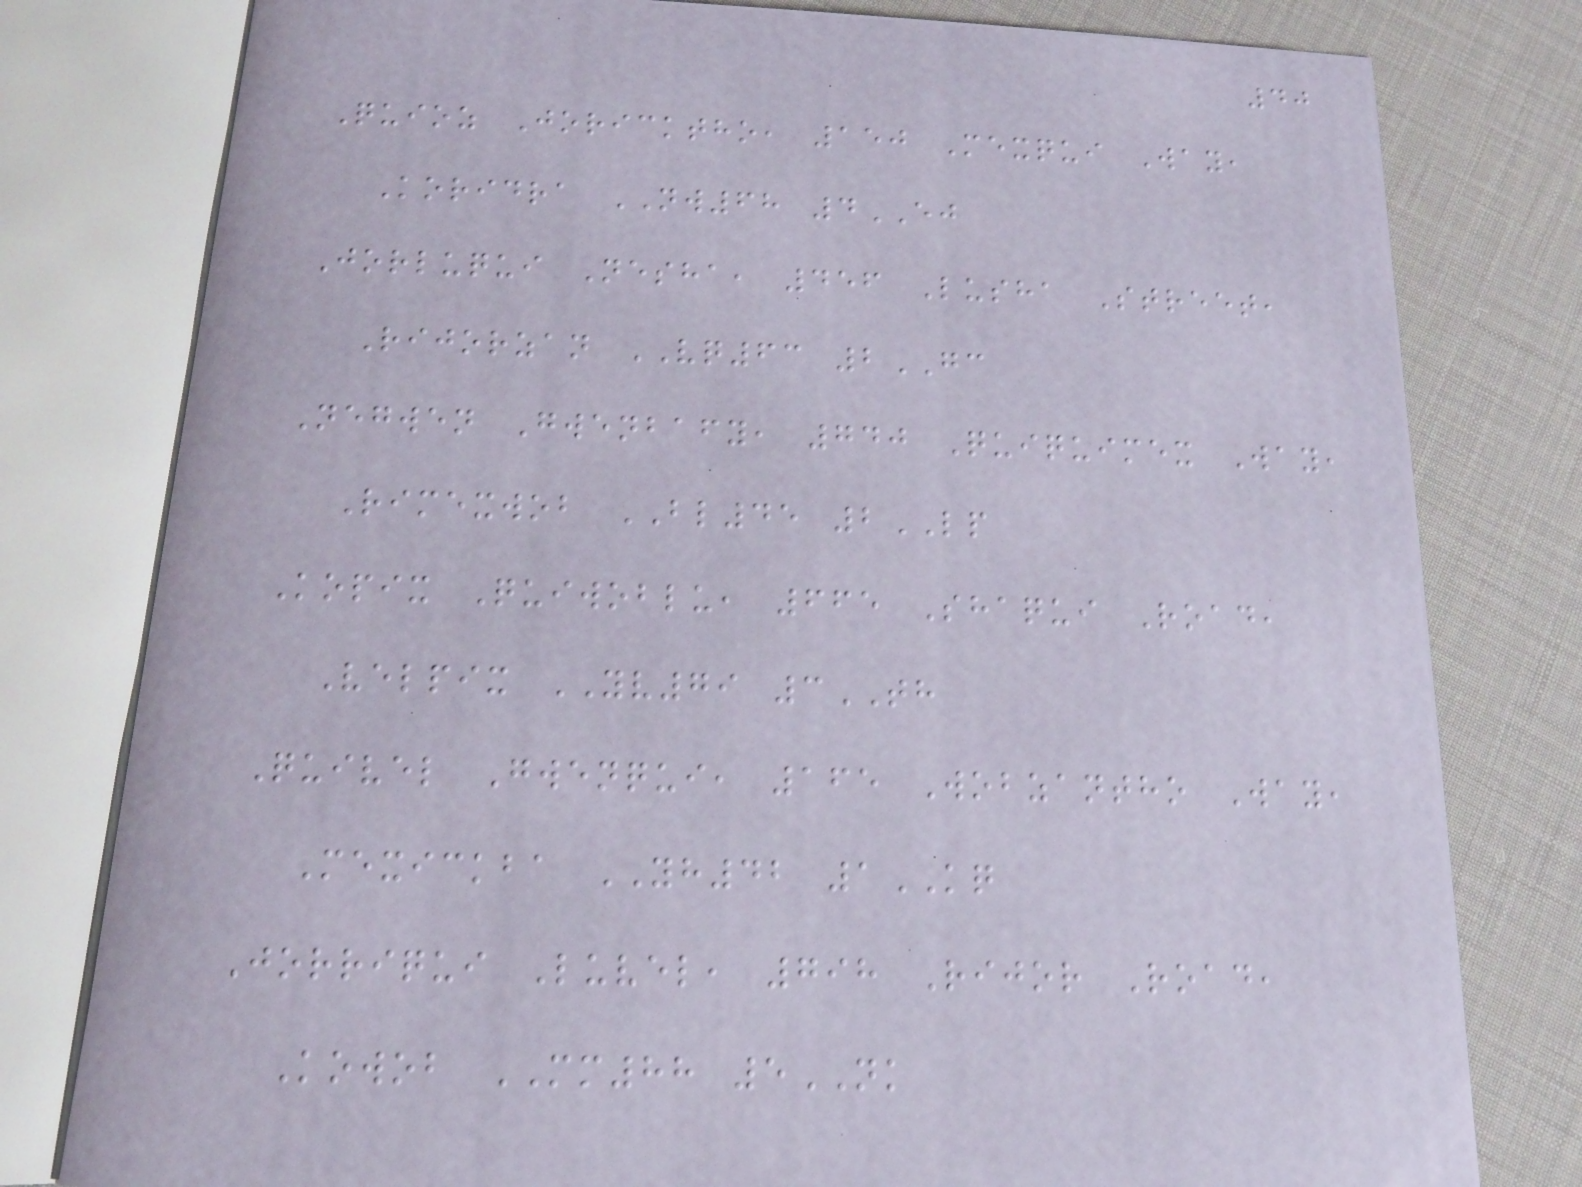40
Quioz Joricktho, 150 Mexqui Way,
Koridra NW68 4EJ
Jorluqui Nesha, 456 Lusha Street,
Rijorzan VQ63 2GC
Negwen Gwenbafy, 740 Quiquimex Way,
Rimexwob BL45 2LP
Kopix Quiwoblu, 665 Shaqui Road,
Velpix YV79 3TH
Quivel Gwenqui, 165 Wobzantho Way,
Mexickba YH42 1KQ
Jorriqui Luvel, 798 Rijor Road,
Kowob MM88 5NK
